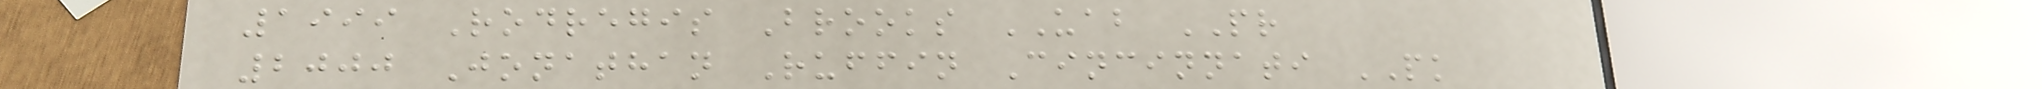1999 Rodregis Brooks UAB PR
2000 Jonathan Ruffin Cincinnati PK
